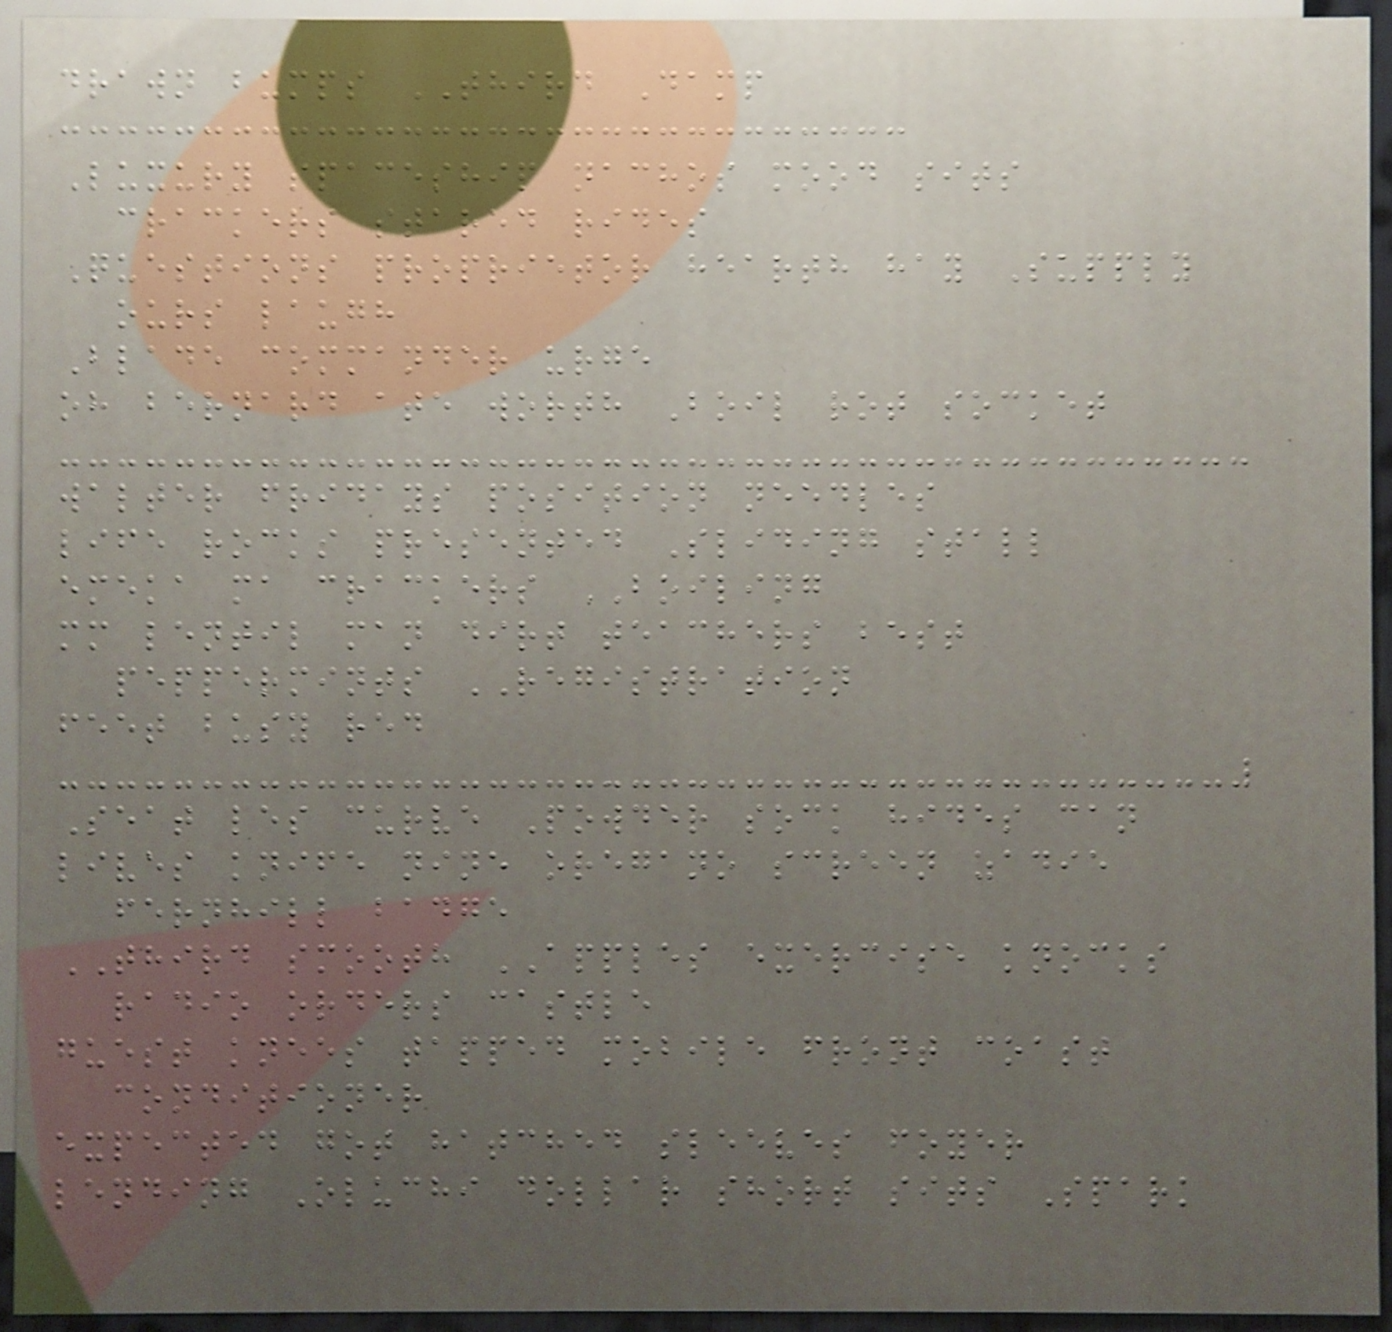drawn bumps THIRD Damp
Luxury spaceship nachos mood sits
crackers stared rides
Questions proprietor hearth hay Supply
ours laugh
Blade commander urge
oh bernard ate worth Boil rot socket
walter fridays position needles
life rocks presented Sliding stall
emeka ma crackers BOILING
mm lentil man dirt teachers best
peppermints REGISTRATION
feet busy red
Seat les curve Powder sock hides can
lives knife nine oregano screen zadie
fernhill badge
THIRD smooth APPLES exercise knocks
radio orders castle
guest knees tapped mobile front coast
conditioner
expected got hatched sleeves foyer
lending Oluchi dollar short sits Spark
